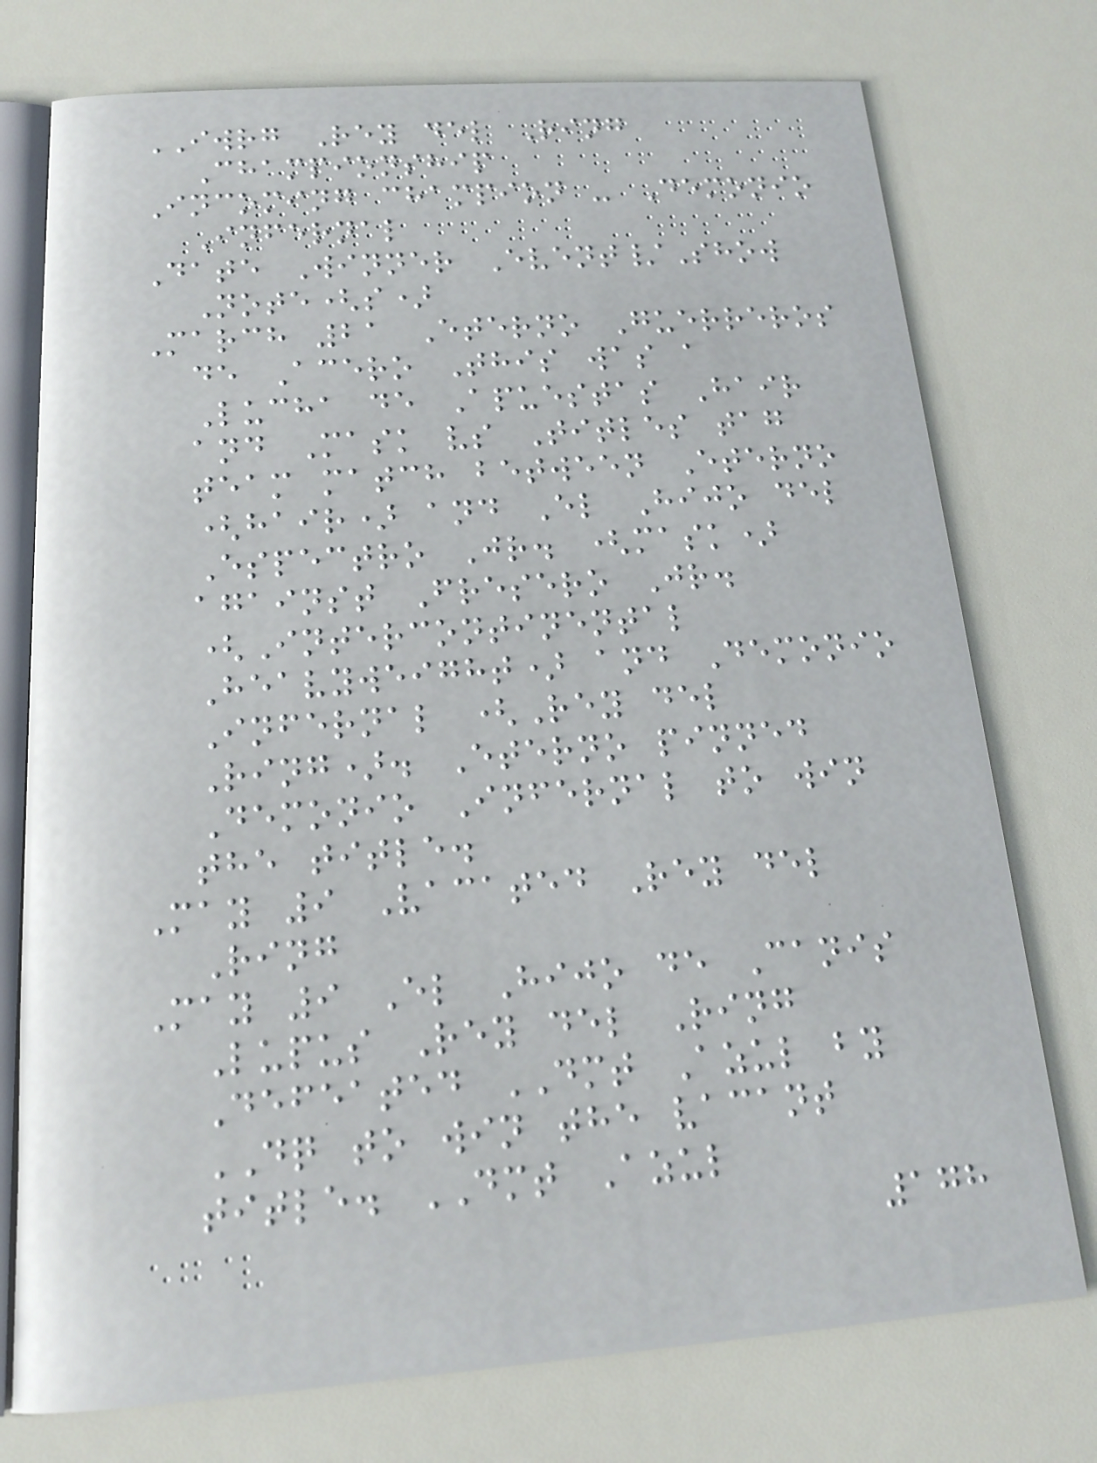IWRG Rey del Ring
Championship
Incoming champion - Demonio
Infernal
Date Winner Event/Show
Note(s)
March 21 Eterno Guerreros
de Acero This was a
Lucha de Apuestas Hair
and Mask vs Titles tag
team match between Eterno
(hair) and El Hijo del
Espectro Jr. (mask)
against Fresero Jr.
(Intercontinental
Heavyweight) and Demonio
Infernal (Rey del
Ring). Eterno pinned
Demonio Infernal to win
the title.
May 9 Vacated Rey del
Ring
May 9 El Hijo de Canis
Lupus Rey del Ring
Defeated DMT Azul by
DQ to win the vacant
title. DMT Azul
178
